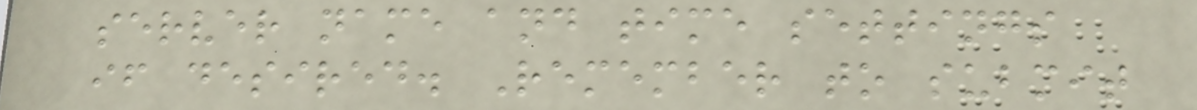server name and time settings
if desired. Remember to submit
